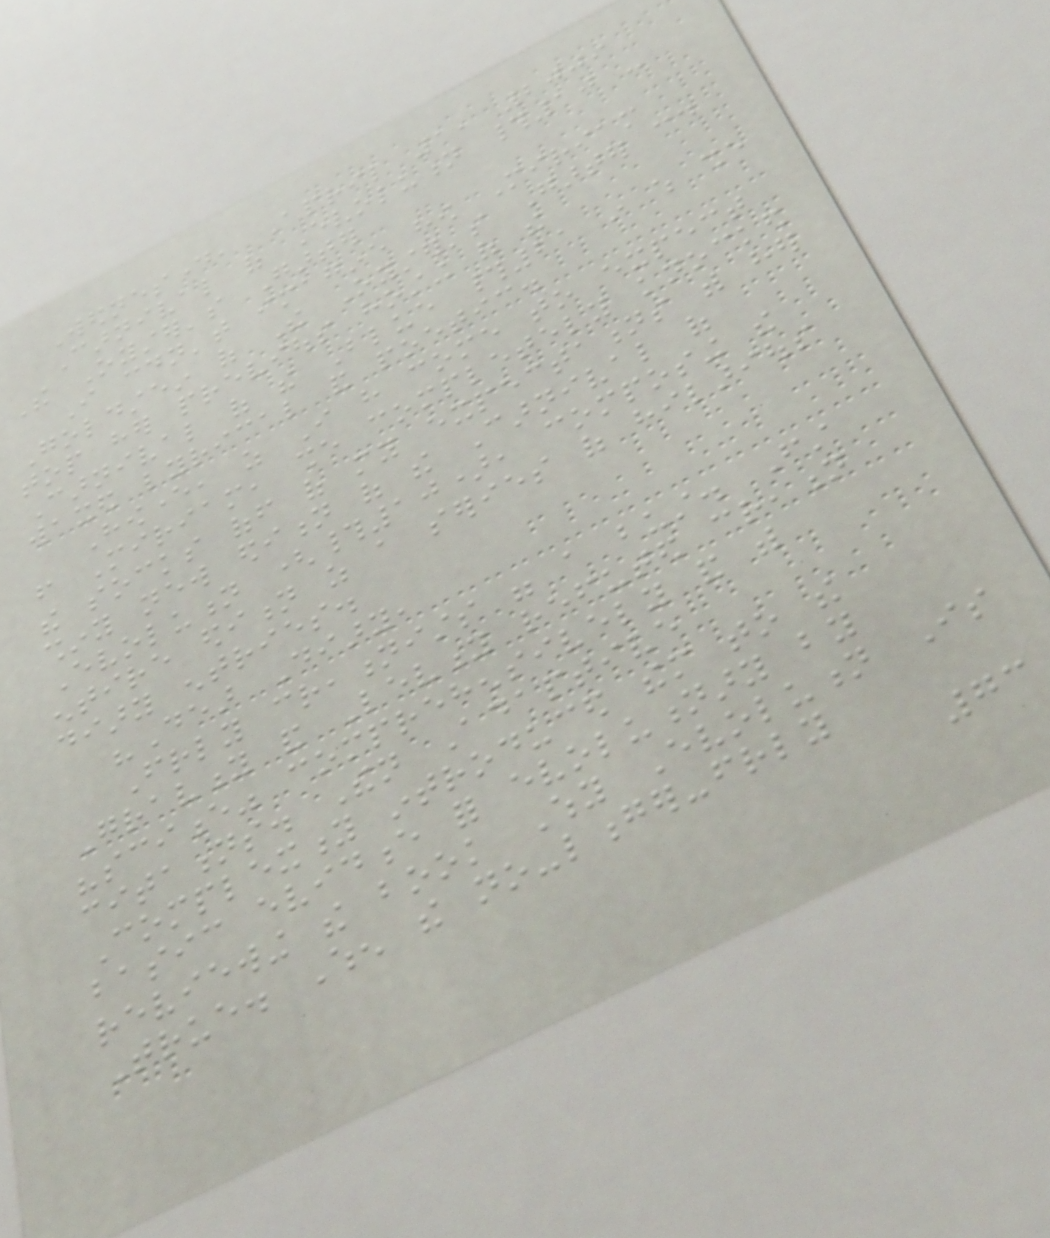Wednesday, April 1, 2009
Carnival of Evolution #10 -
The Oyster's Garter
I couldn't imagine how Miriam
Goldstein of The Oyster's Garter could
top her previous hosting of the
Carnival of the Blue #21 in which she
waxed lyrical and poetic.
However, as I have come to expect
from Miriam, she completely knocked
the socks off of my expectations with her
shiny new edition of the Carnival of
Evolution (#10), composing the
entire edition as a series of hilarious
diary entries.
"Dear Diary,
Friendly creationists were a bust. First
Gravity and Levity refuted creation
"science" comprehensively and with
citations. Then Adaptive
Complexity introduced them to the
basic evidence for evolutionary by
reviewing the book Why Evolution Is
True. When the no-longer-friendly
73
